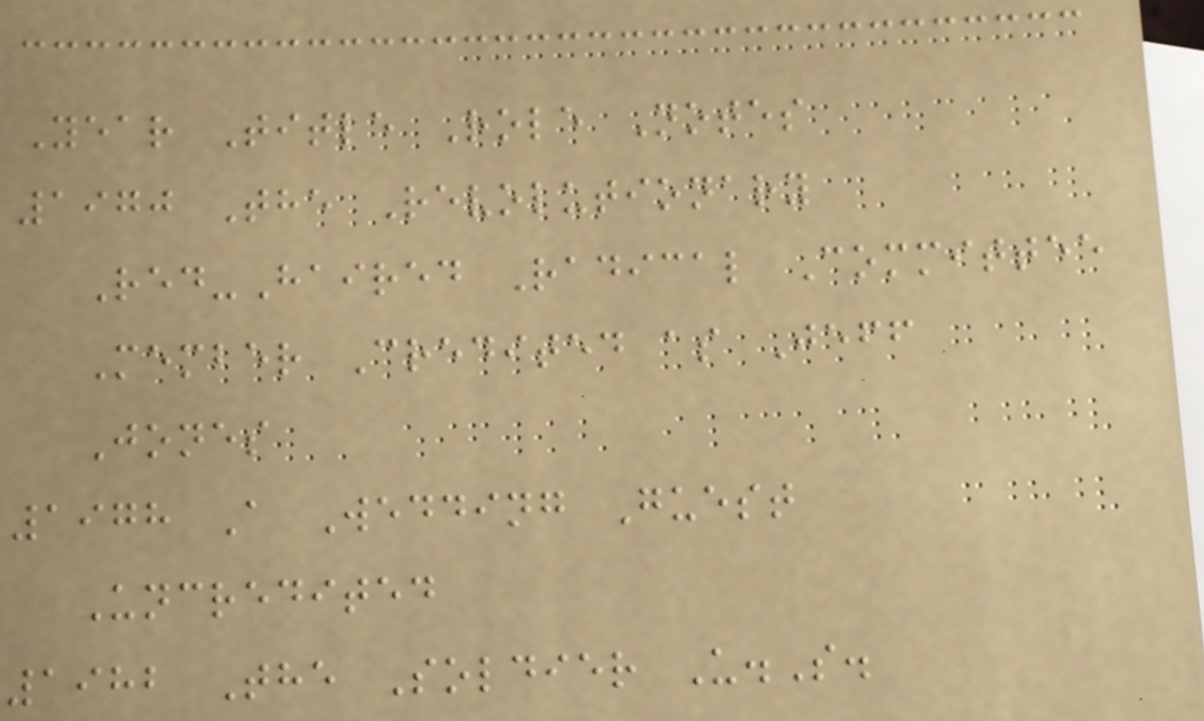Year Title Role Notes
1970 The Revolutionary
Red-Haired Radical Committee
Member Credited as Jeff
Jones
1978 A Wedding Guest
Uncredited
1982 The Soldier U.S.
